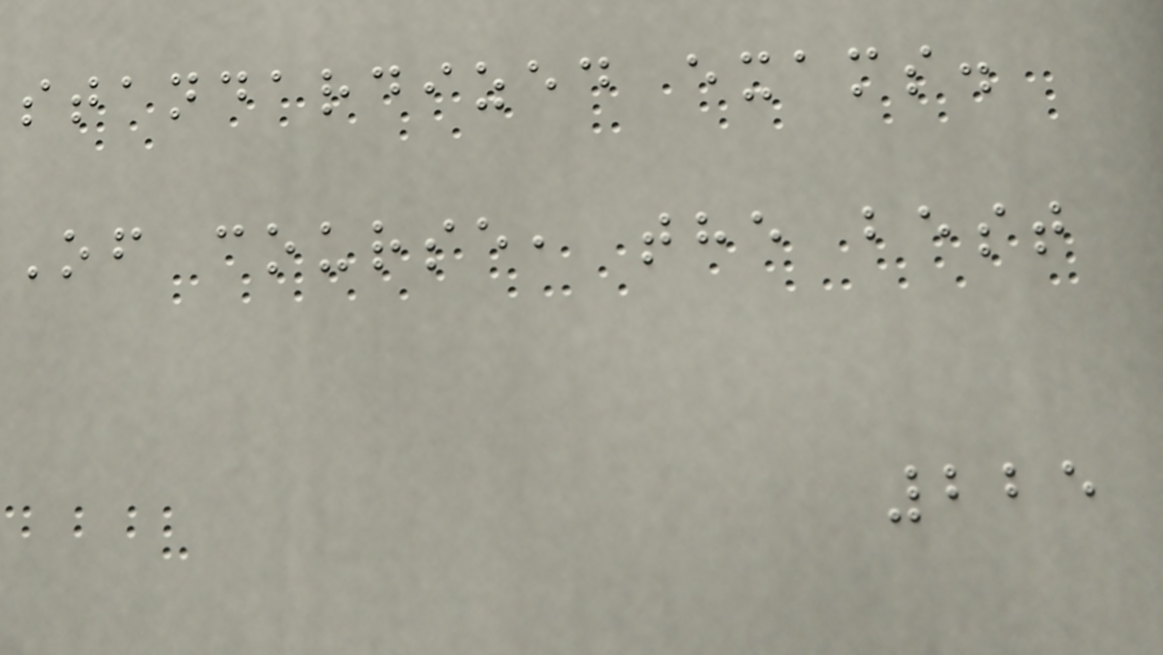standardized exams.
Of course, the best
225
